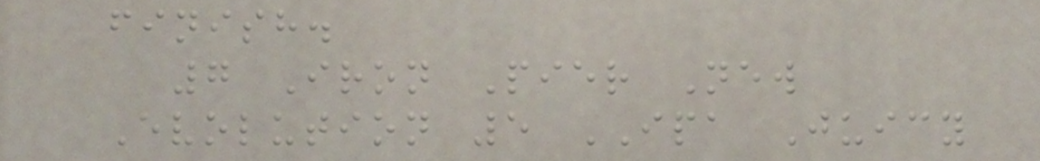finish.
7 Iron Pier New
Evolution 5 IPA Juicy
